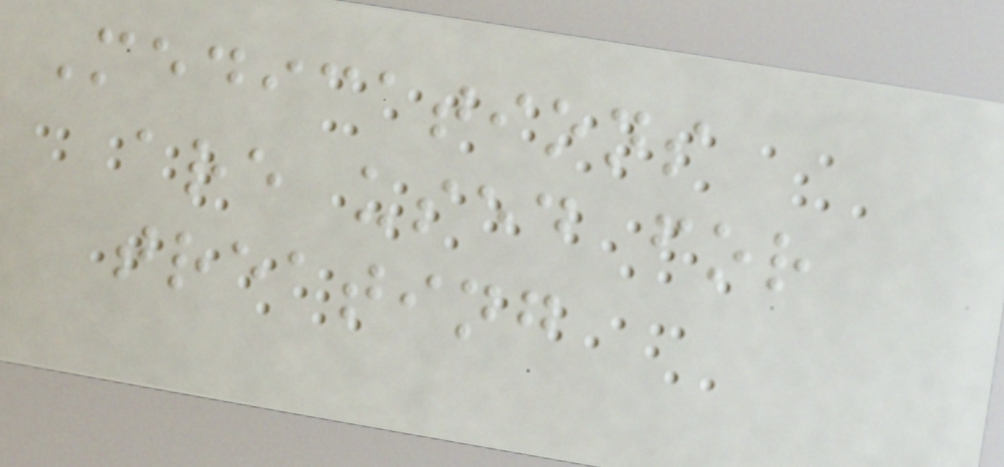Medications
are used for
treating
